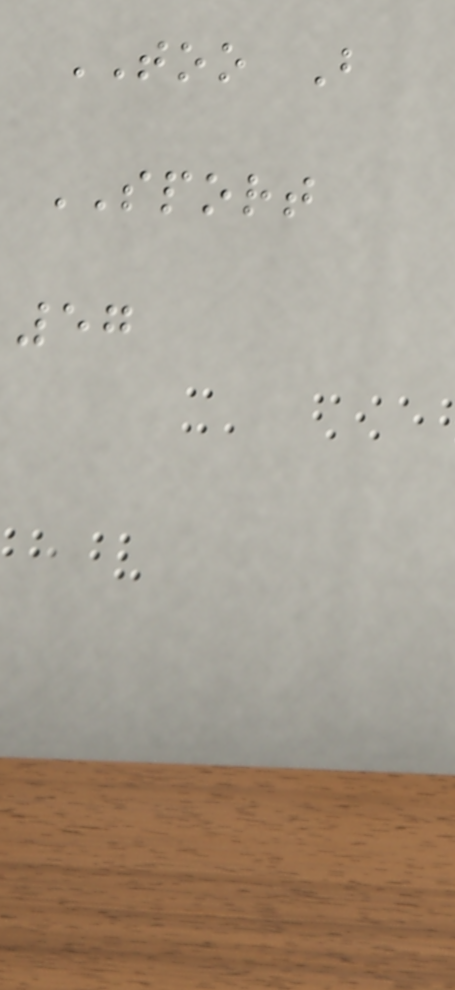TOO B
SPORT
57
